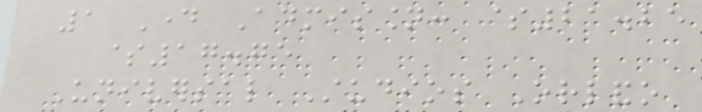1 Day Admission: $21.25
$17.75
Universal Studios Orlando
